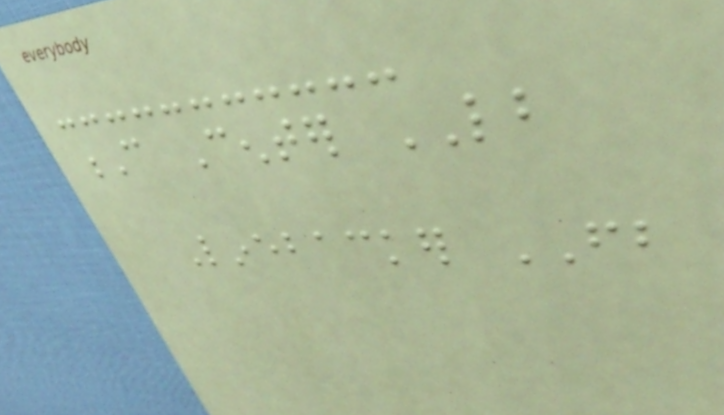C Center LB
Linebacker FB
